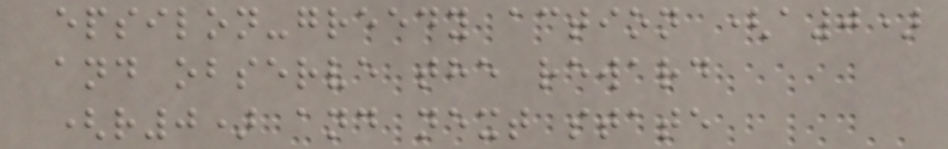epsilon-greedy action (a0)
and observe the reward
(r0) and next state
